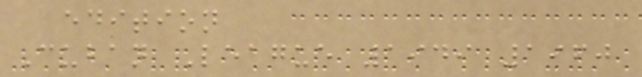edition
Cuban League 1949 1960
